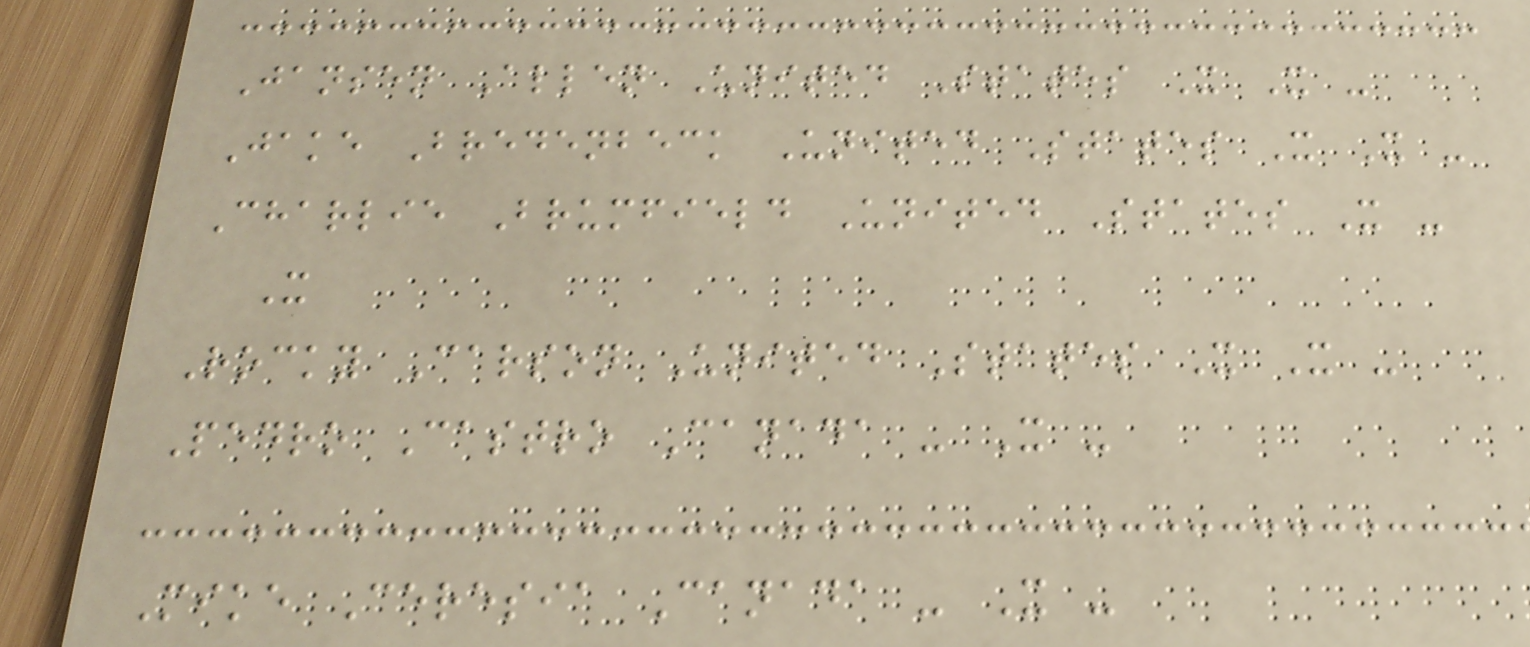Jansen Allen United States X X -
Jake Bredenbeck United States X X -
Charlie Brumfield United States X -
X
Rocky Carson United States X X -
Pedro Castro Canada - X -
Mike Ceresia Canada - X -
